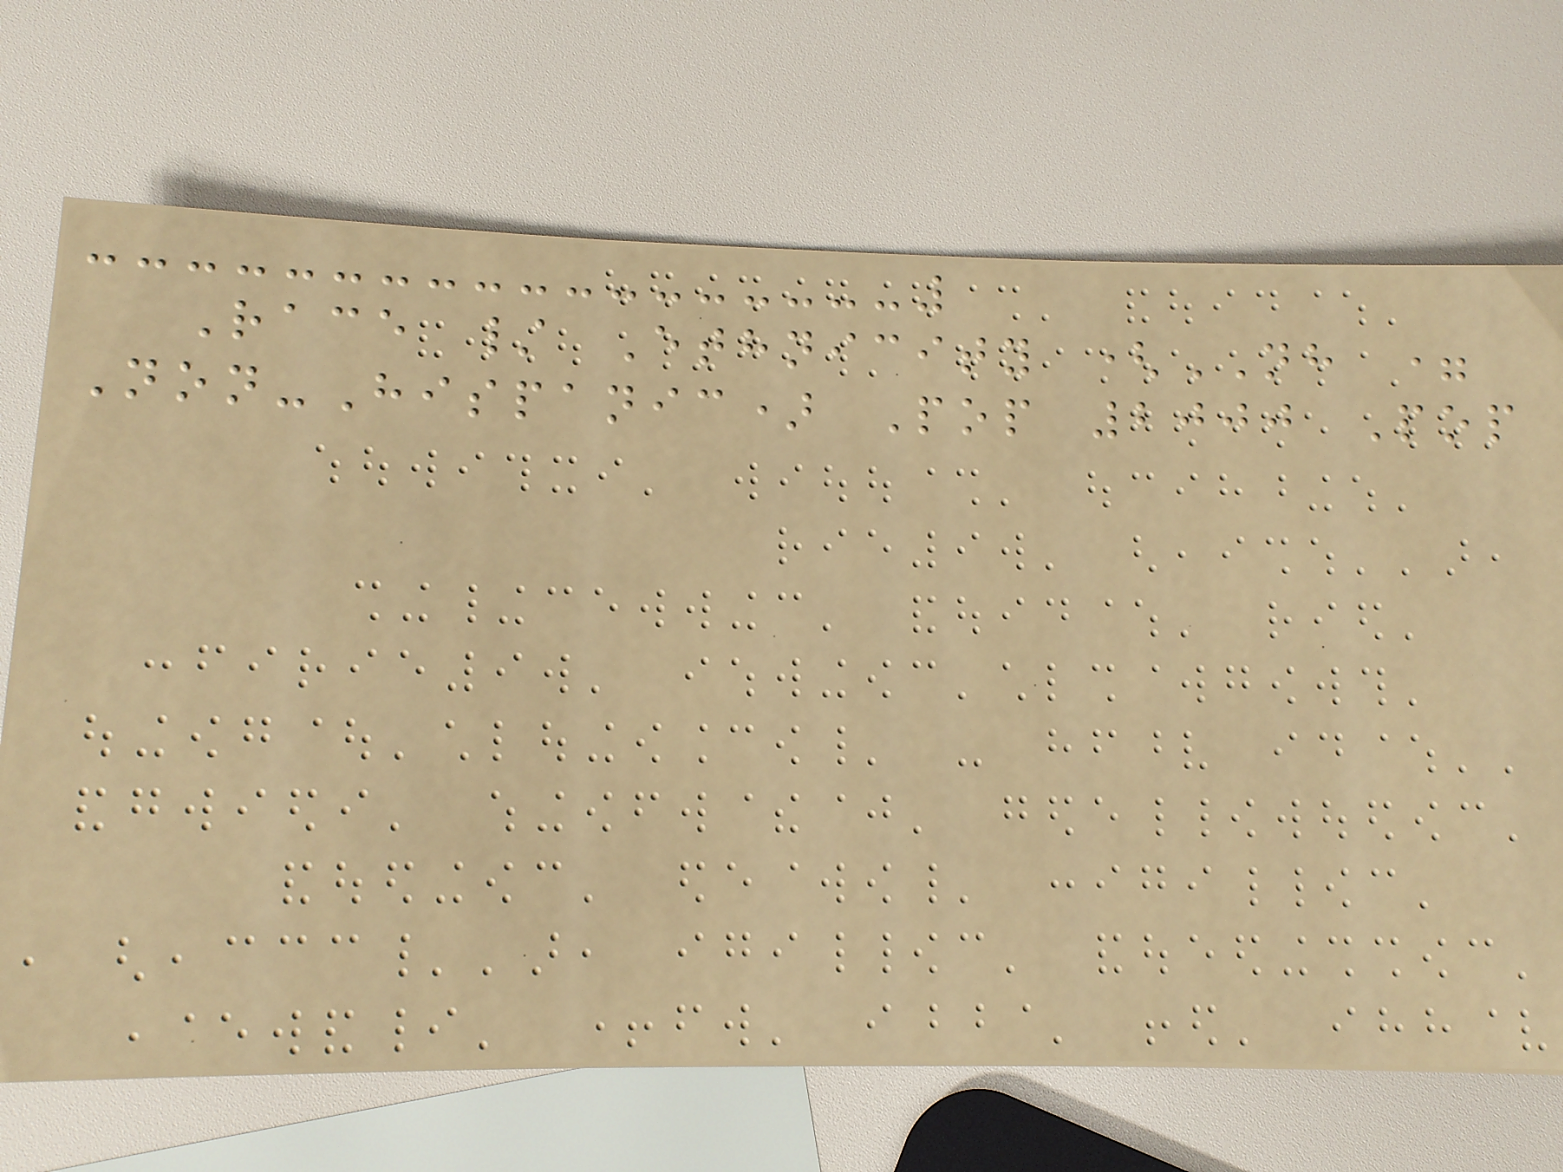Race / Ethnicity (NH =
Non-Hispanic) Pop 2000 Pop
